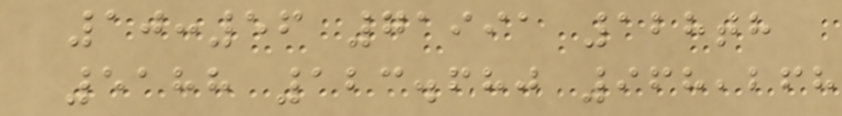10:56 71991 128th
5188 123.680 968,268
